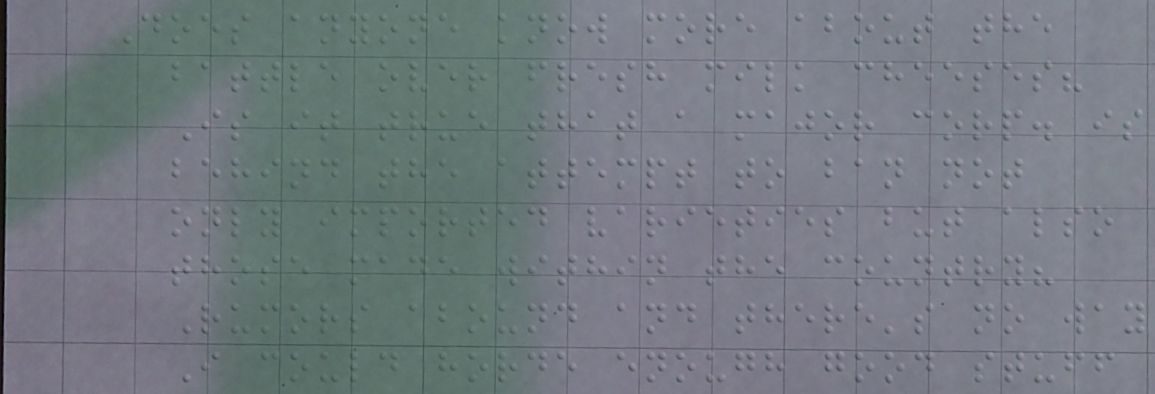Does anyone know more about the
battle over fresh milk cheeses?
Is it true that a major corp. is
behind the attempt to ban not
only imported varieties but also
those made within the country?
Rumors abound and there's no way
I could horde enough good stuff
